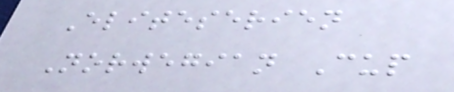Eliteserien
Norwegian Cup
